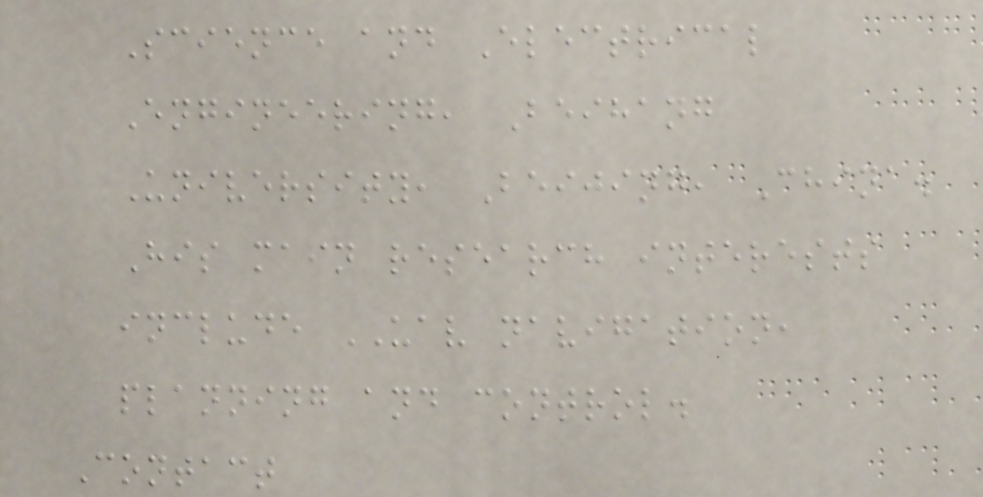Science and Electrical
Engineering, Beihang
University, Beijing, China.
His main research interests
include UAV navigation,
planning and control.
Contact
